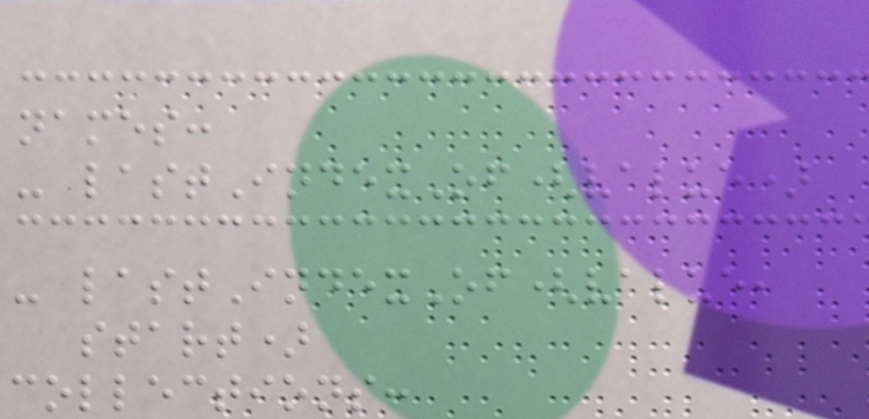names:
- lastIndexOf(value)
- lastIndexOf(value,
start)
collections:
